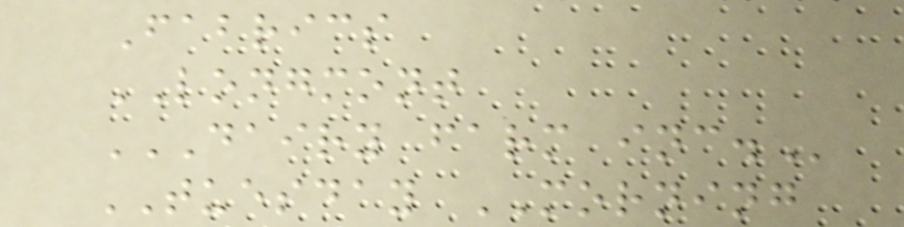Fabrics
LONGMONT
DAIRY FARM INC.
TUESDAY MORNING
